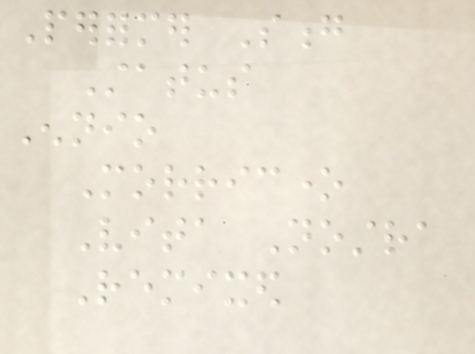Performer Song
Status
Ennio
Morricone
Vita Nostra
Remixed
